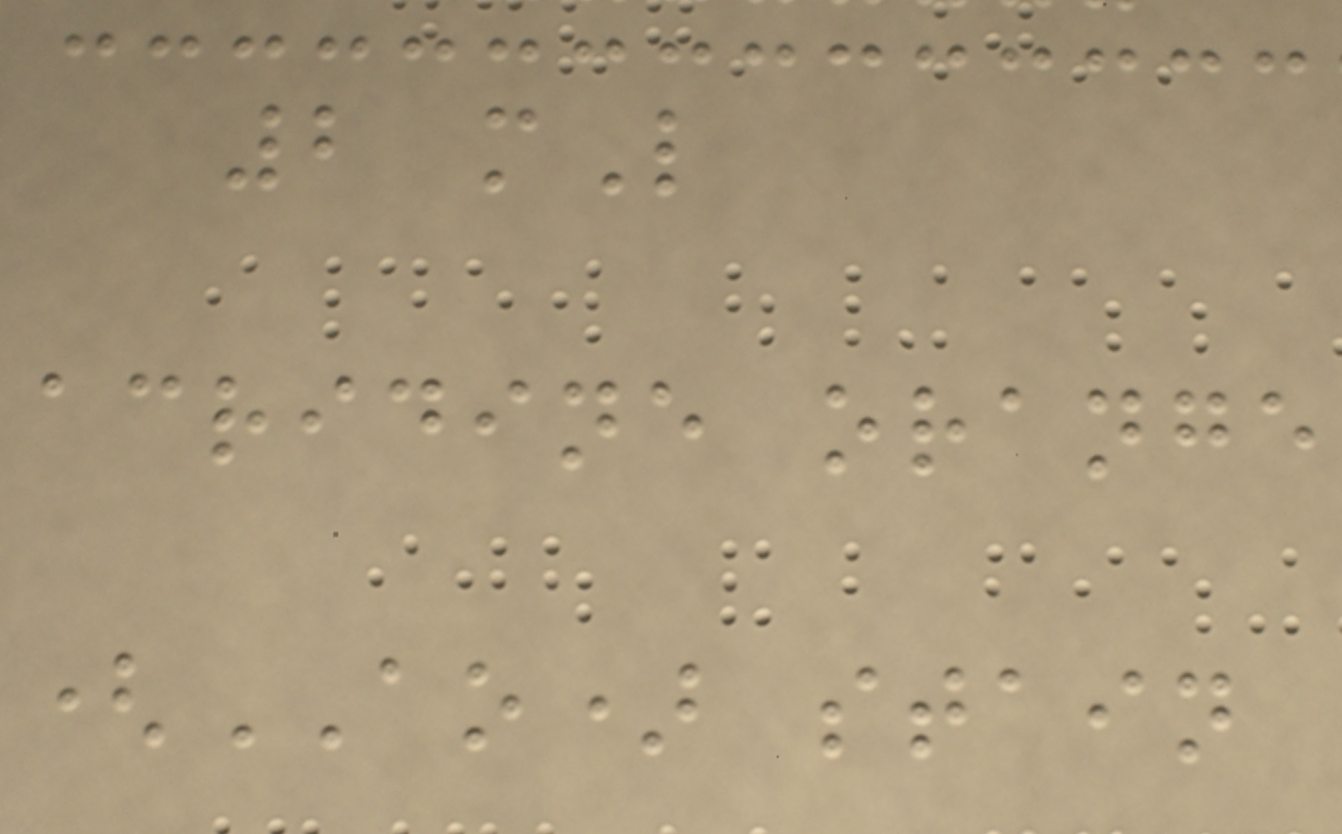2 mL
acridine orange
(AO) stain
